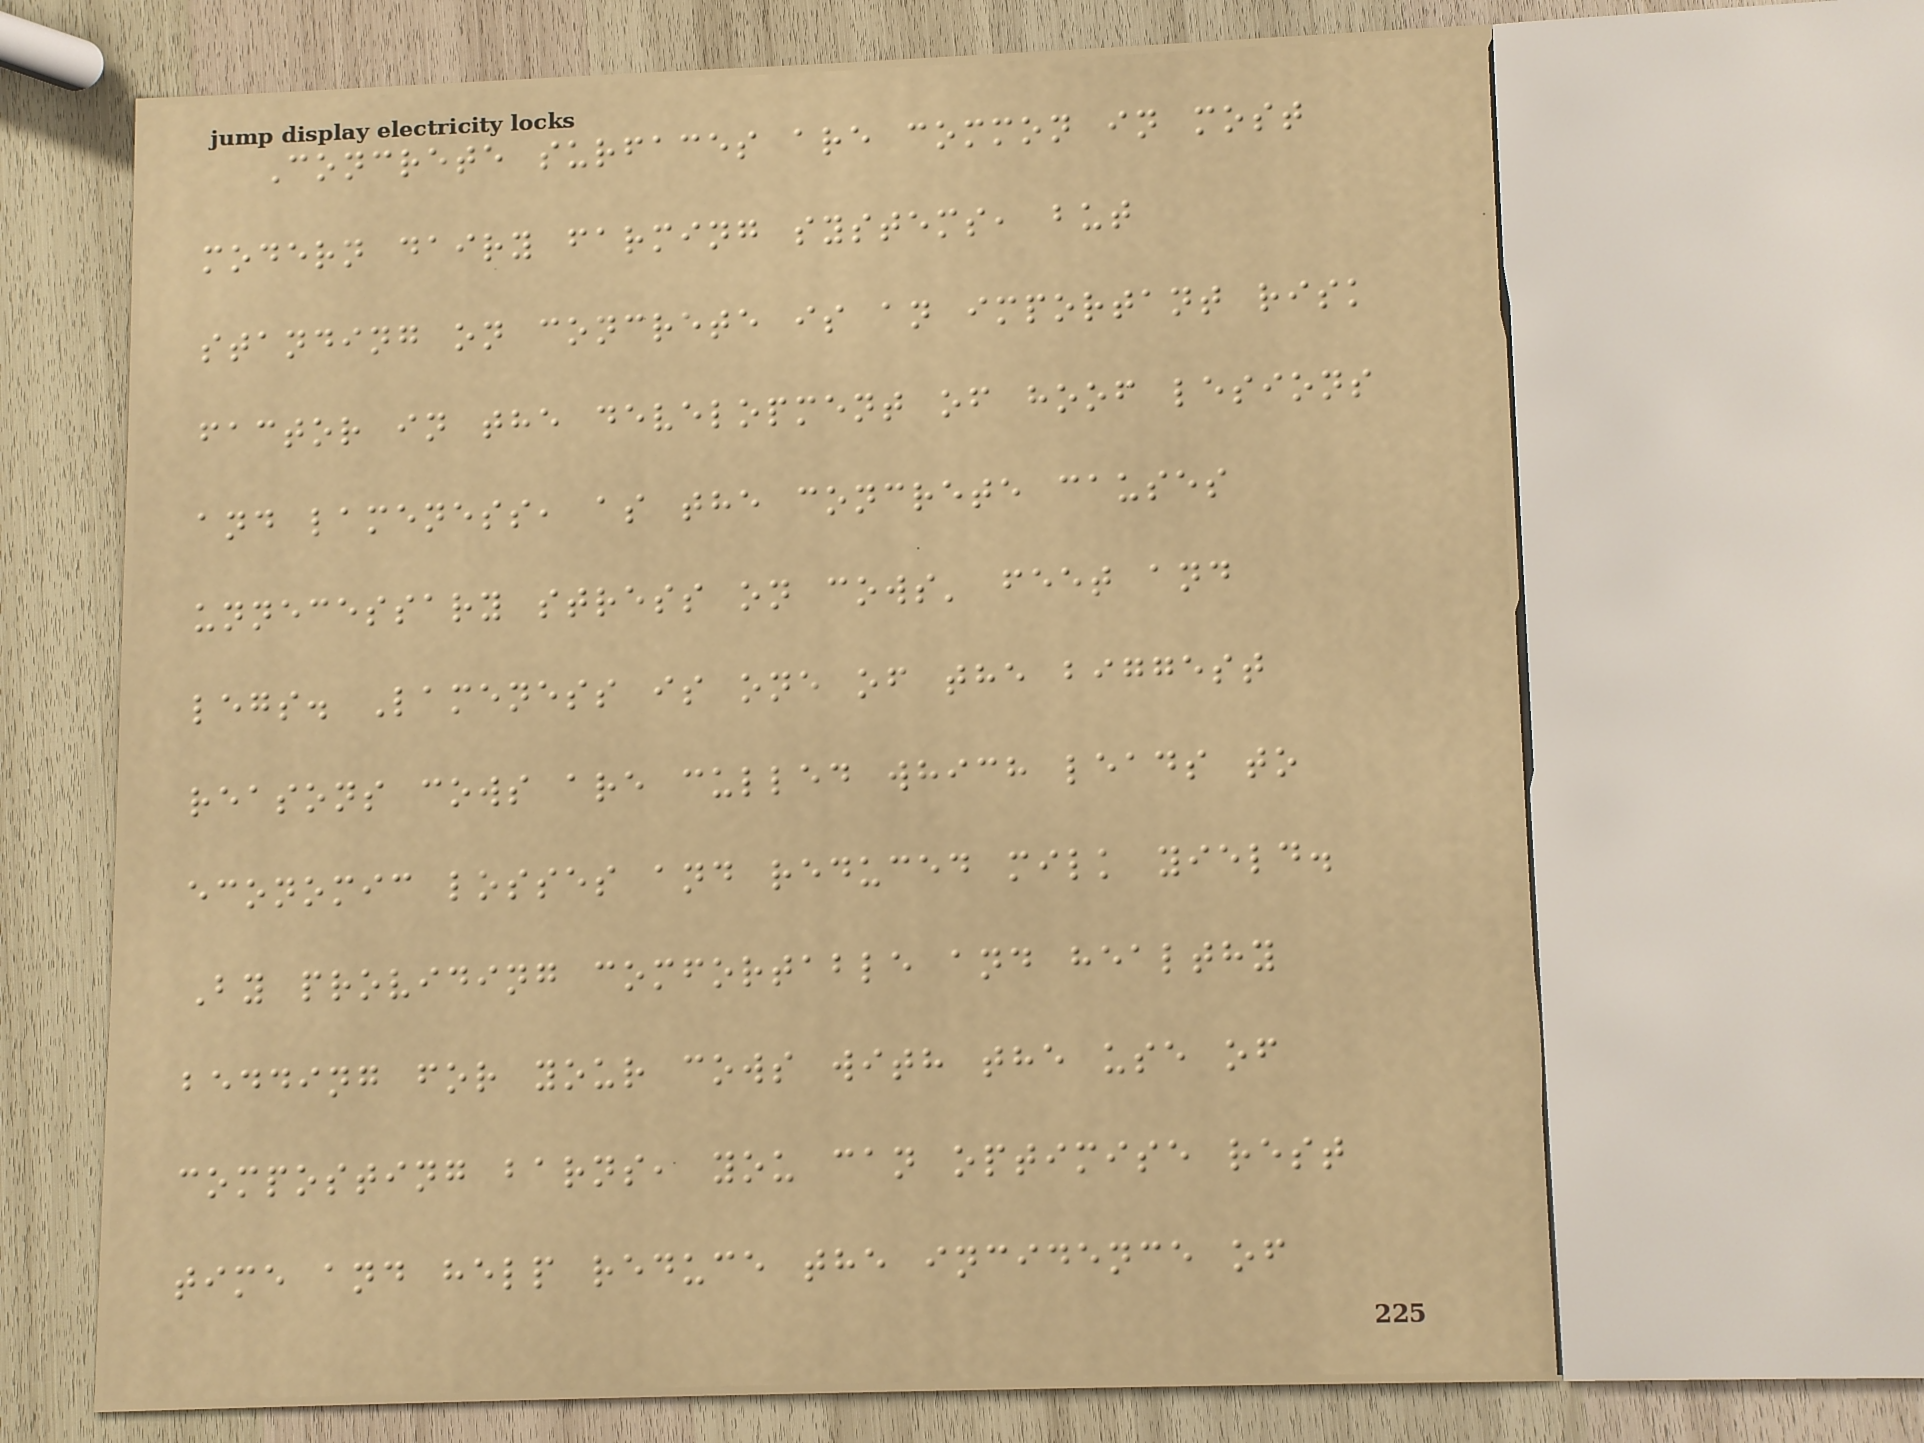Concrete surfaces are common in most
modern dairy farming systems, but
standing on concrete is an important risk
factor in the development of hoof lesions
and lameness, as the concrete causes
unnecessary stress on cows' feet and
legs. Lameness is one of the biggest
reasons cows are culled which leads to
economic losses and reduced milk yield.
By providing comfortable and healthy
bedding for your cows with the use of
composting barns, you can optimise rest
time and help reduce the incidence of
